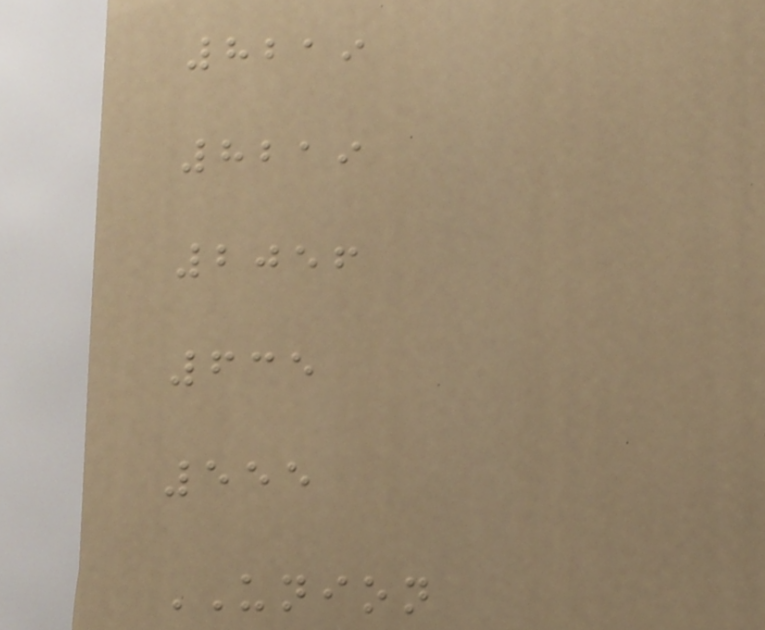8219
8219
2056
635
555
UNION
